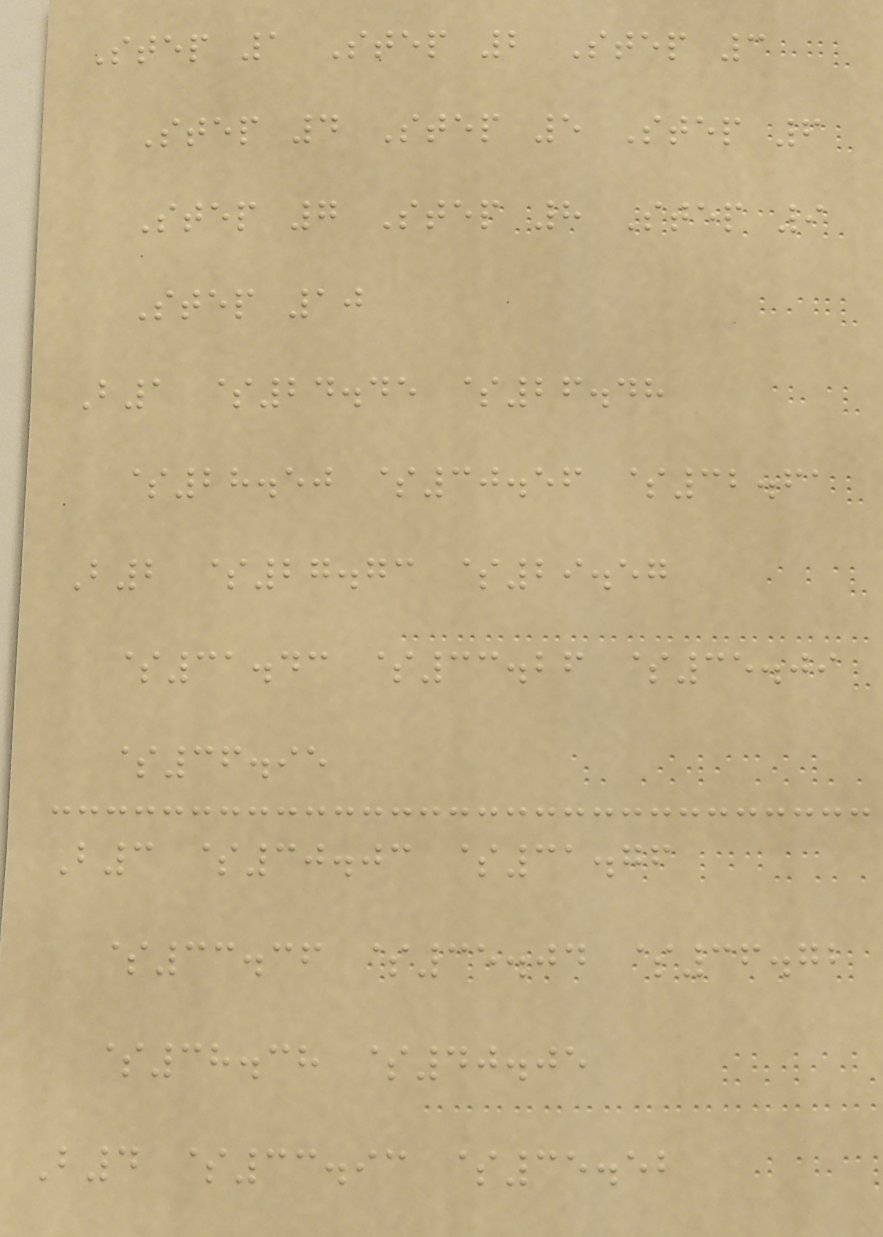Step 1 Step 2 Step 3
Step 4 Step 5 Step 6
Step 7 Step 8 Step 9
Step 10
B1 $24.45 $26.48
$28.50 $30.56 $32.61
B2 $27.73 $29.57
$31.43 $33.26 $35.09
$36.95
B3 $30.03 $31.76
$33.36 $35.04 $36.72
$38.38 $40.05
B4 $33.93 $35.52
